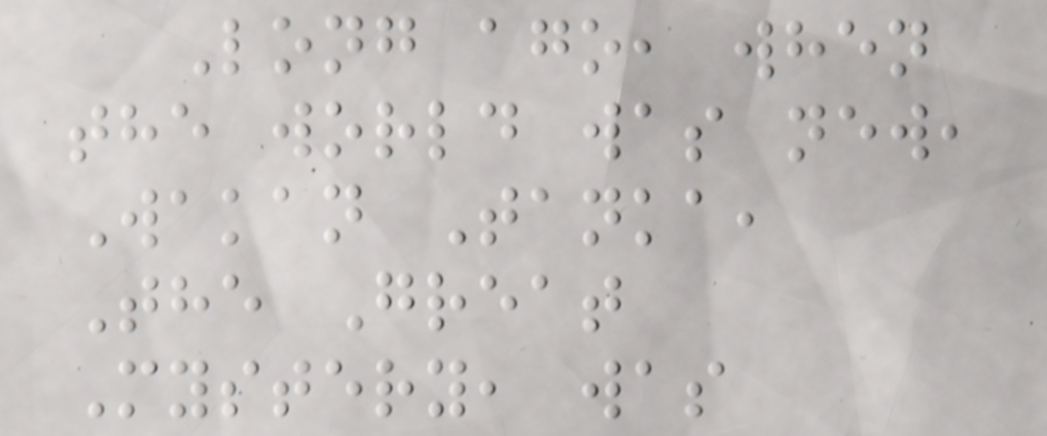Long ago, when
the world was new,
Wakan Tanka,
The Great
Mystery, was
